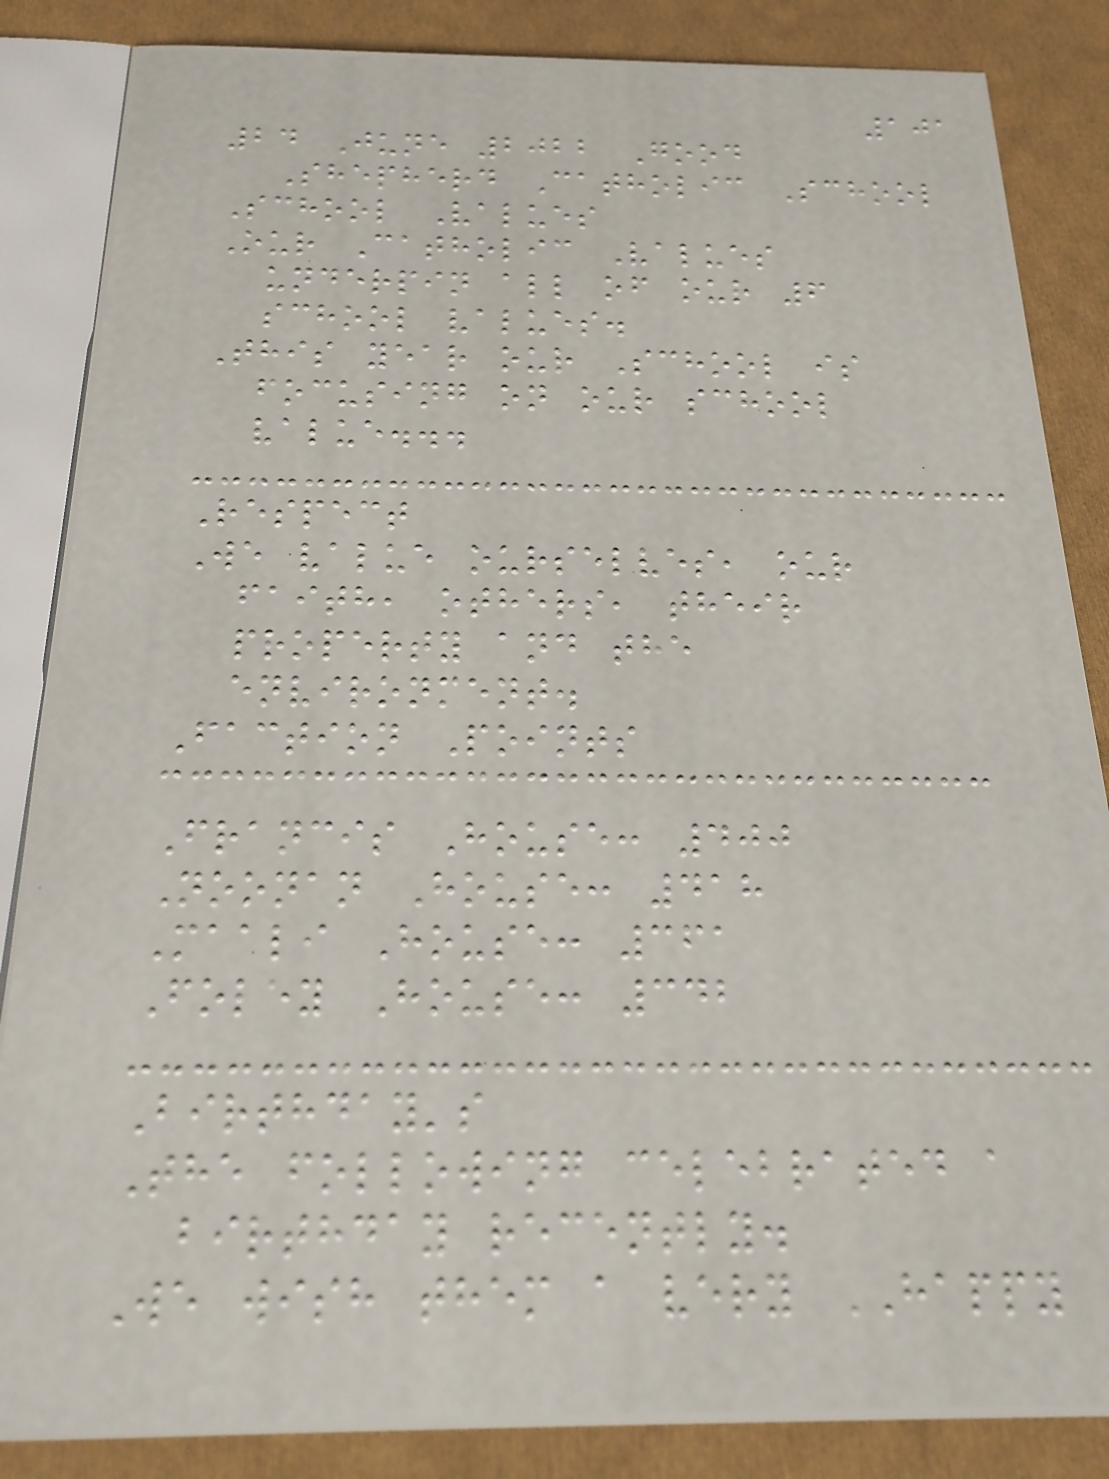101
24 June 2022 Good
Shepherd Catholic School
School Values
Our Catholic Values
underpin all of our 6
school values.
This year our School is
focusing on our school
value...
Respect
We value ourselves, our
faith, others, their
property and the
environment.
Faction Points
Francis House: 400
Noonan House: 418
Maali House: 361
Foley House: 342
Birthday's
The following celebrated a
birthday recently.
We wish them a very HAPPY
